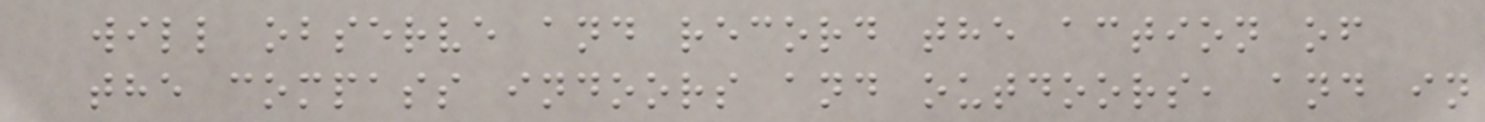will observe and record the action of
the compass indoors and outdoors, and in
